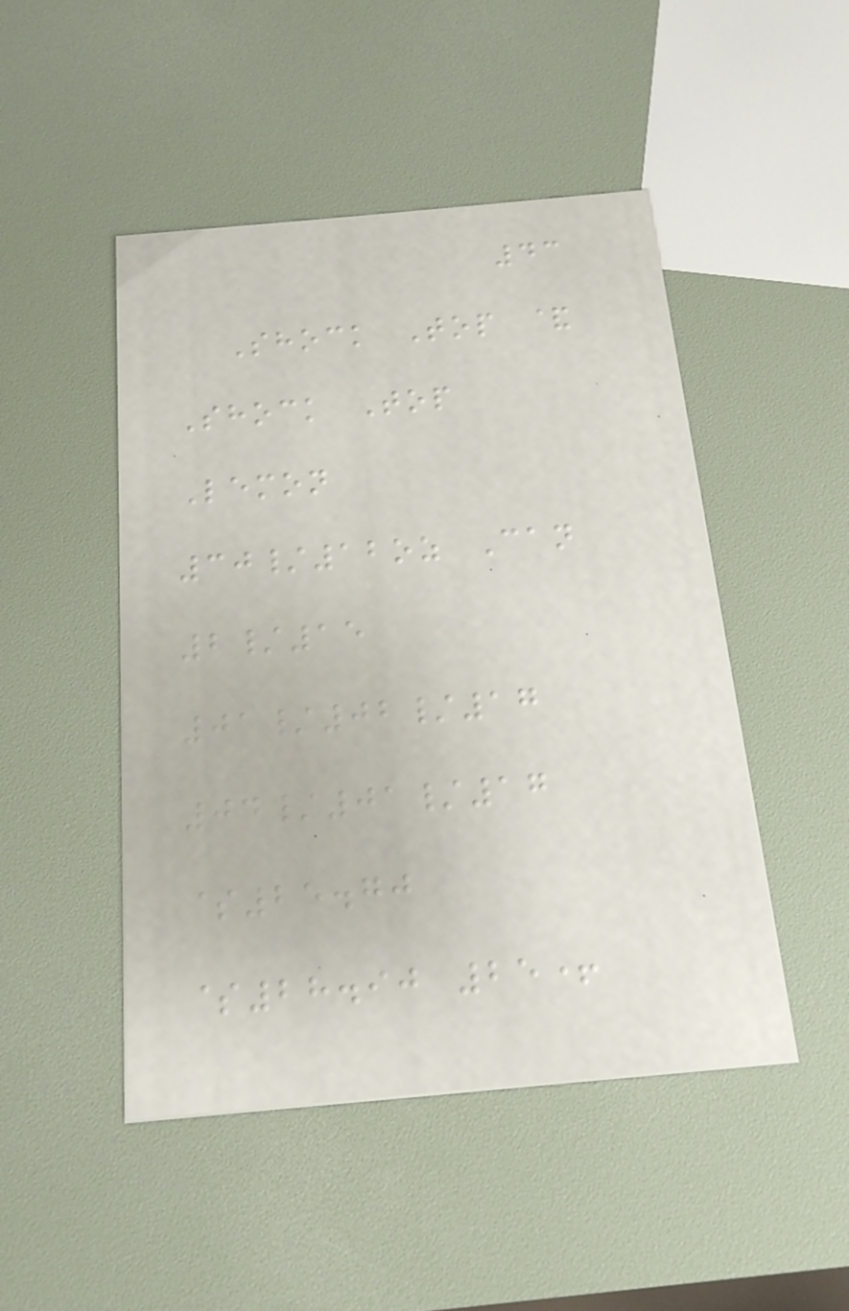43
Shock Top &
Shock Top
Lemon
30/12oz Can
2/15
01/02/17
04/01/17
$25.70
$28.90 25+
